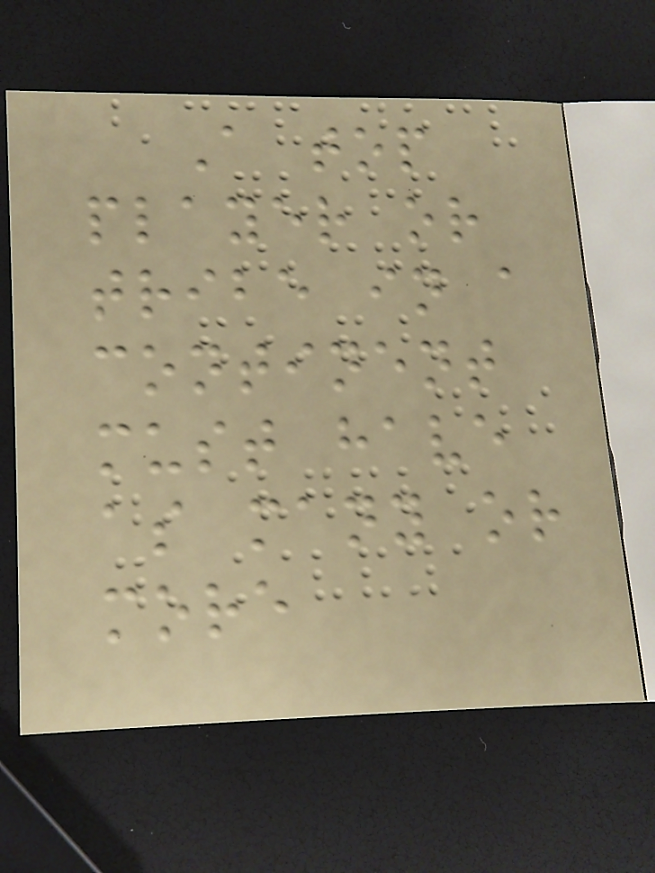A top
player or
tribe in a
continent
must have
as many or
more
